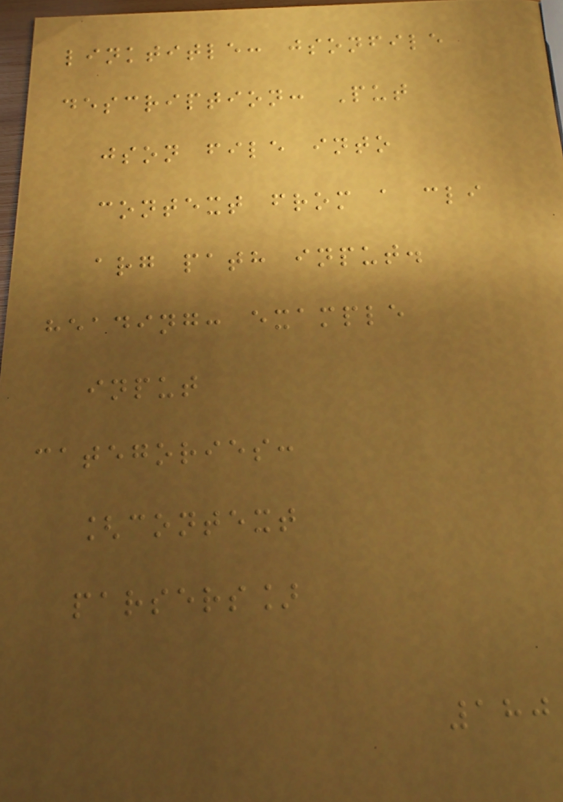linktitle: jsonfile
description: Put
json file into
context from a cli
arg path input.
heading: example
input
categories:
[context
parsers]
180
